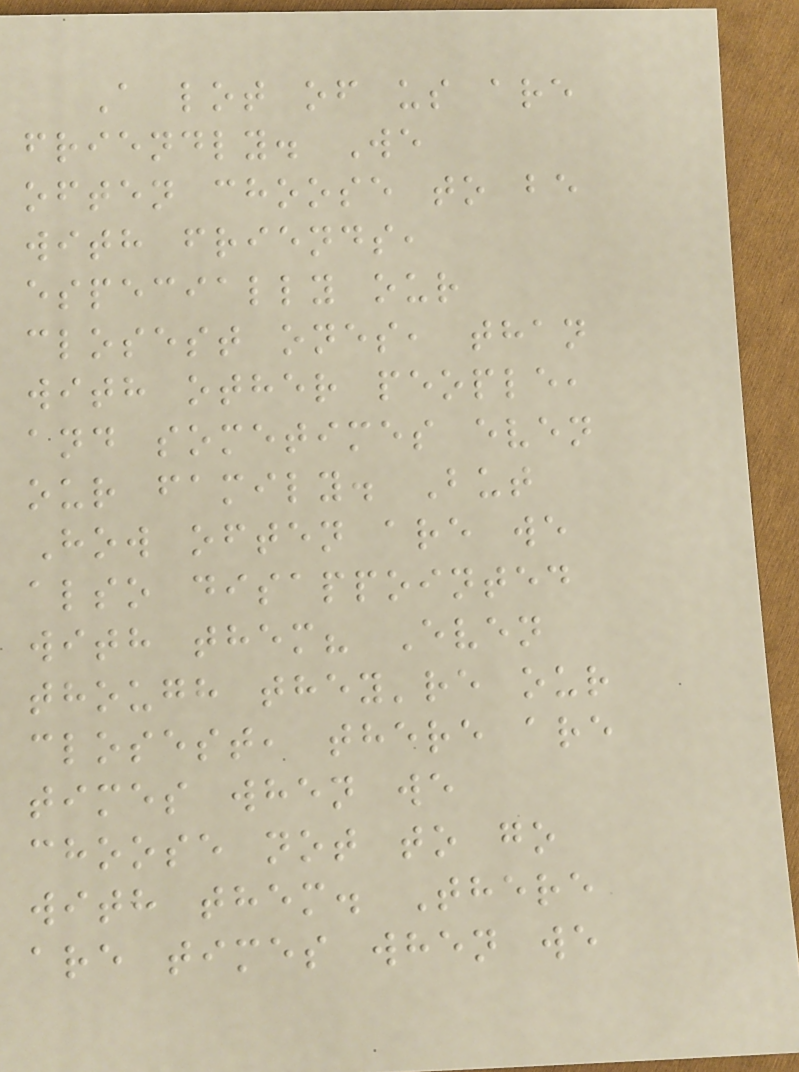A lot of us are
friendly. We
often choose to be
with friends,
especially our
closest ones, than
with other people,
and sometimes even
our family. But
How often are we
also disappointed
with them? Even
though they're our
closest, there are
times when we
choose not to go
with them. There
are times when we
